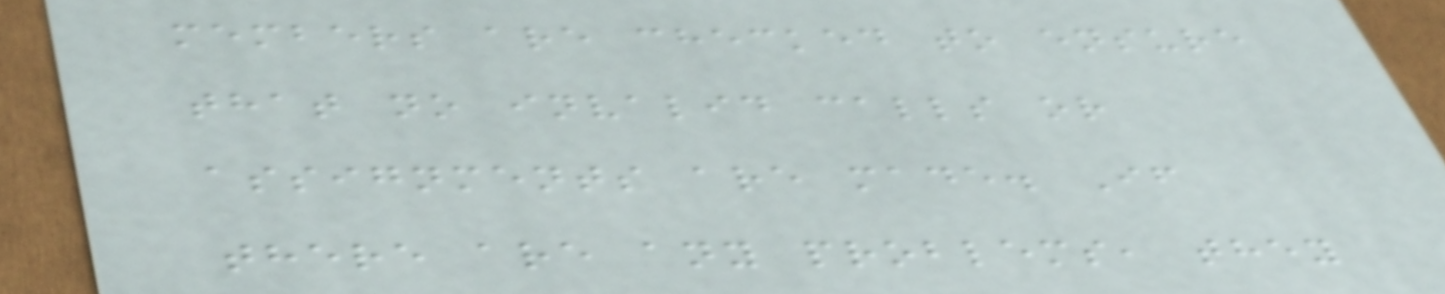members are checked to ensure
that no invalid calls or
assignments are made. If
there are any problems, they
